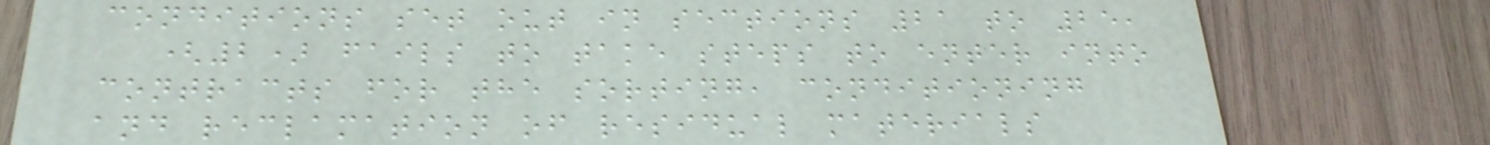conditions set out in sections 21 to 25,
(2) fails to take steps to enter into
contracts for the sorting, conditioning
and reclamation of residual materials
